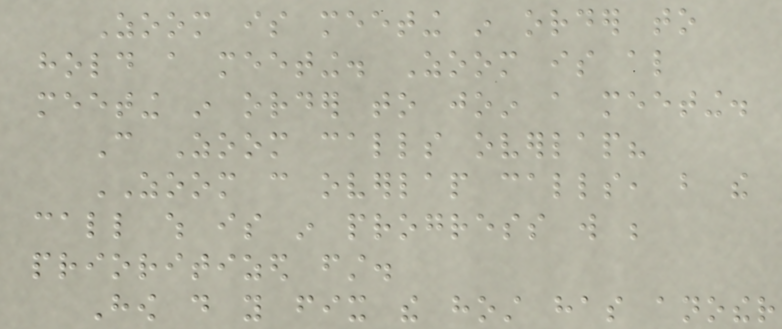Zoom is meeting in order to
hold a meeting. Zoom is also
meeting in order to join a meeting.
Can Zoom calls overlap?
ZOOM can overlap calls, but the
call which is in progress will be
prioritized first.
How do you fix the host has another
